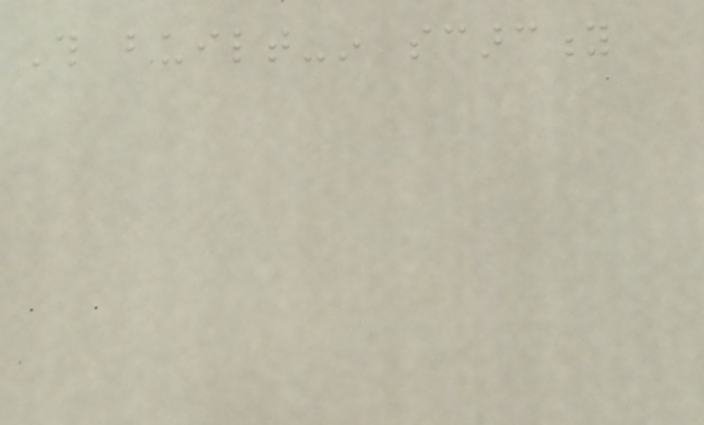This built-in scarcity
